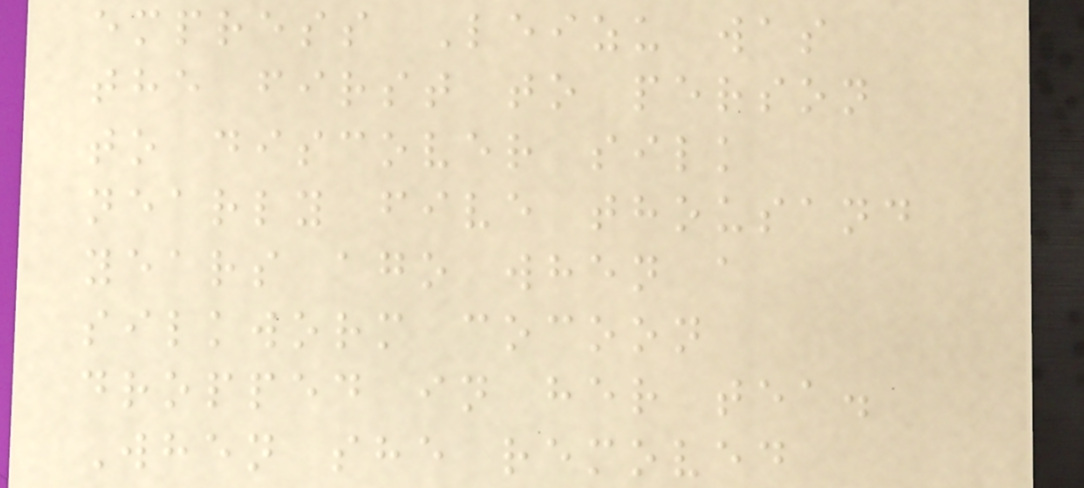empress Leizu was
the first to person
to discover silk
nearly five thousand
years ago when a
silkworm cocoon
dropped in her tea.
When she removed
